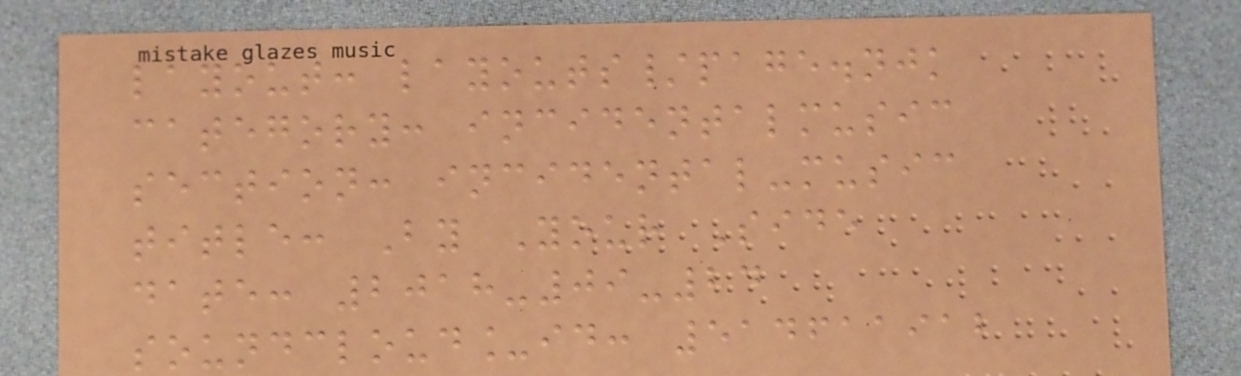layout: layouts/page.njk
category: incidentalmusic
section: incidental-music
title: By Your Side
date: 2018-09-24
soundcloud_id: 514611912
